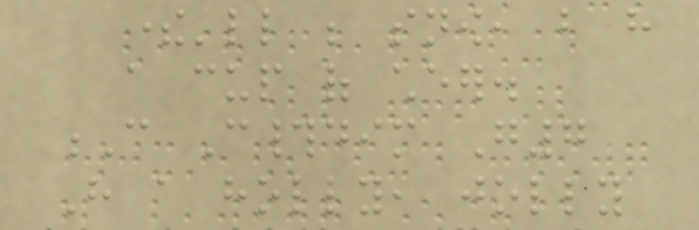there'll be snow, but have
a cup of cheer.
C C#dim G7
Have a holly, jolly
